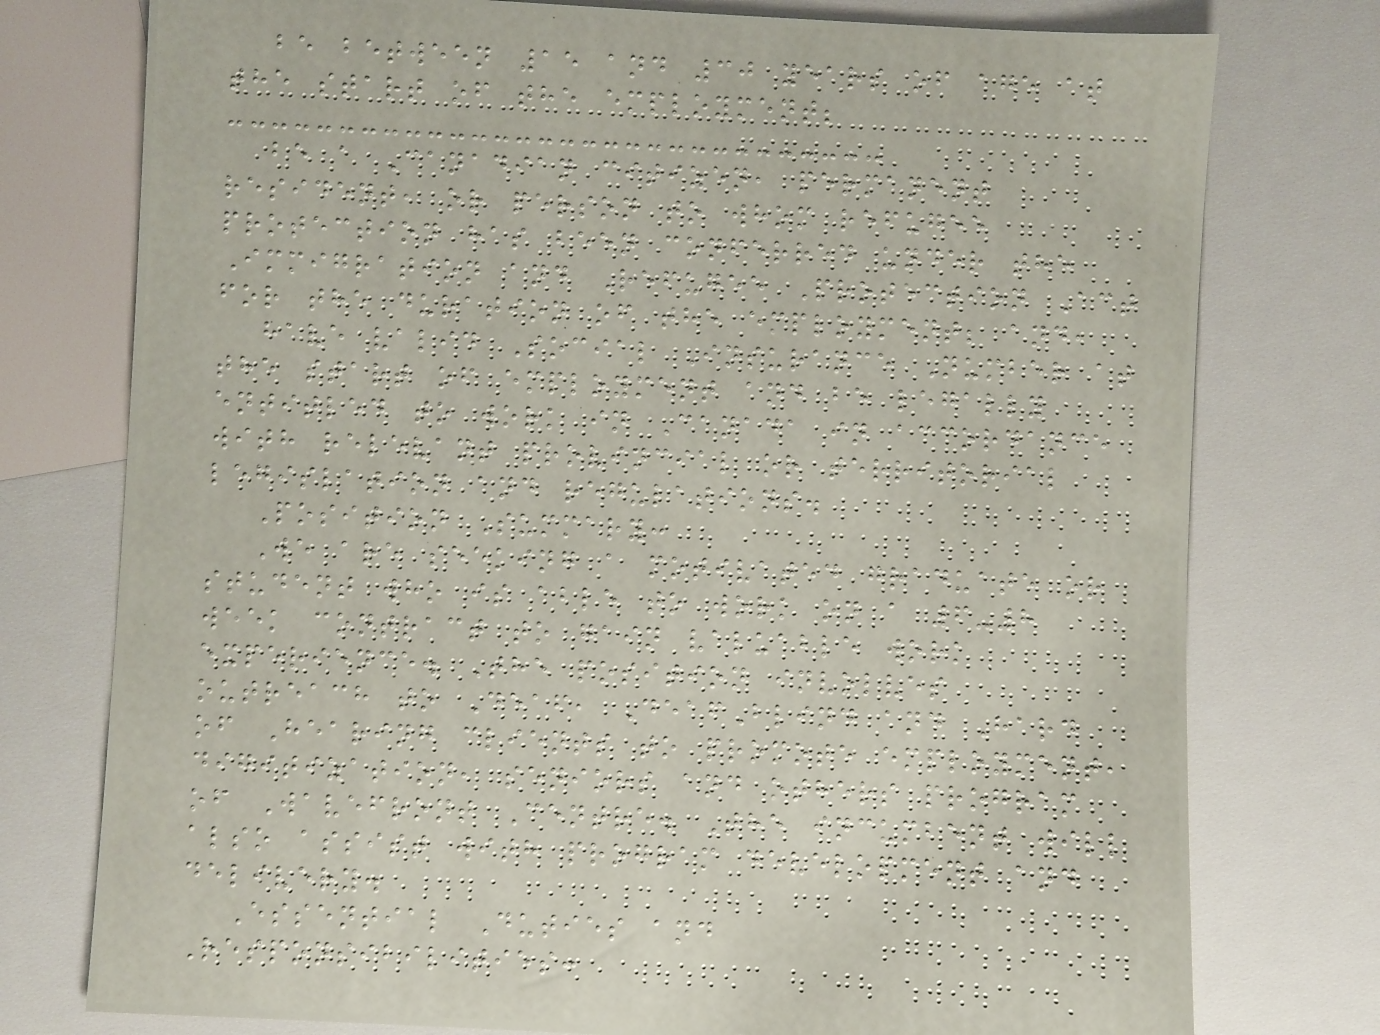be between 15 and 30 years of age at
the start of the employment;
be a Canadian citizen, permanent
resident, or person to whom refugee
protection has been conferred under the
Immigration and Refugee Protection Act
for the duration of the employment; and,
have valid Social Insurance Number at
the start of employment and be legally
entitled to work in Canada in accordance
with relevant provincial or territorial
legislation and regulations.
Position Summary:
We are seeking a motivated graduate or
student who is able to work on a 6-8
week contract to gain valuable work
experience. The position involves
outreach to Deaf, DeafBlind and Hard
of Hearing clients to promote employment,
digitization, seniors and others program
of Wavefront Centre. The incumbent will
also assist with program development and
delivery.
Essential Duties and
Responsibilities:
